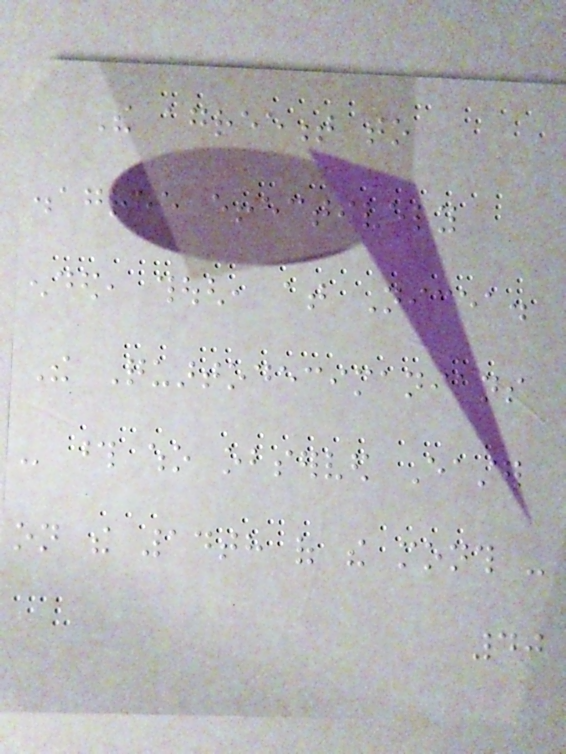The agreement to
disagree effectively
ended, though, at Nicea.
The Quartodecimanians
- those who observed Easter
on the 14th of the month -
40
